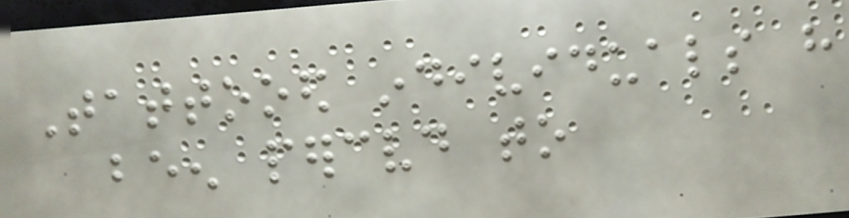Tattooed individuals have
been perceived to
